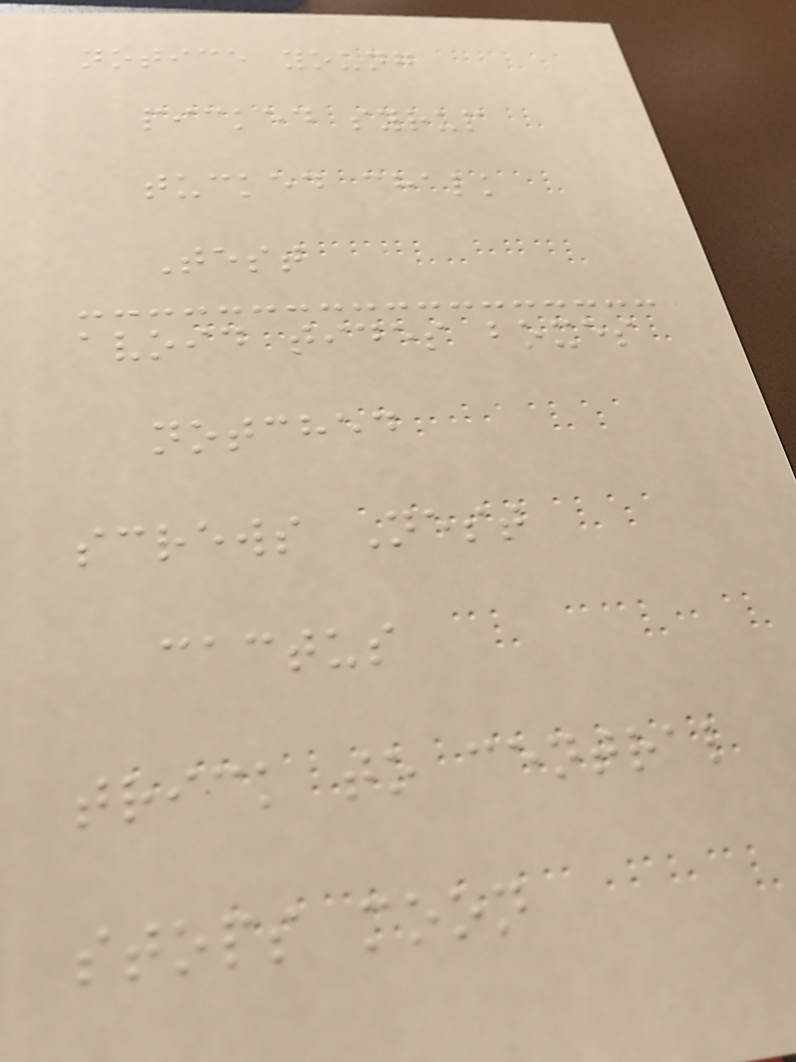notice young
picked syrup
tucked chalk
Test
avoid tides boxes
notched
screws Nest
cactus
trick to central
stops moon
